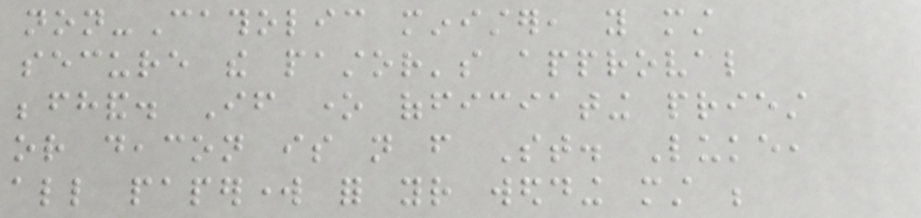non-Catholic minister, you must
secure the pastor's approval
beforehand. If one officiating priest
or deacon is not from St. Luke,
all paperwork for your wedding must be
